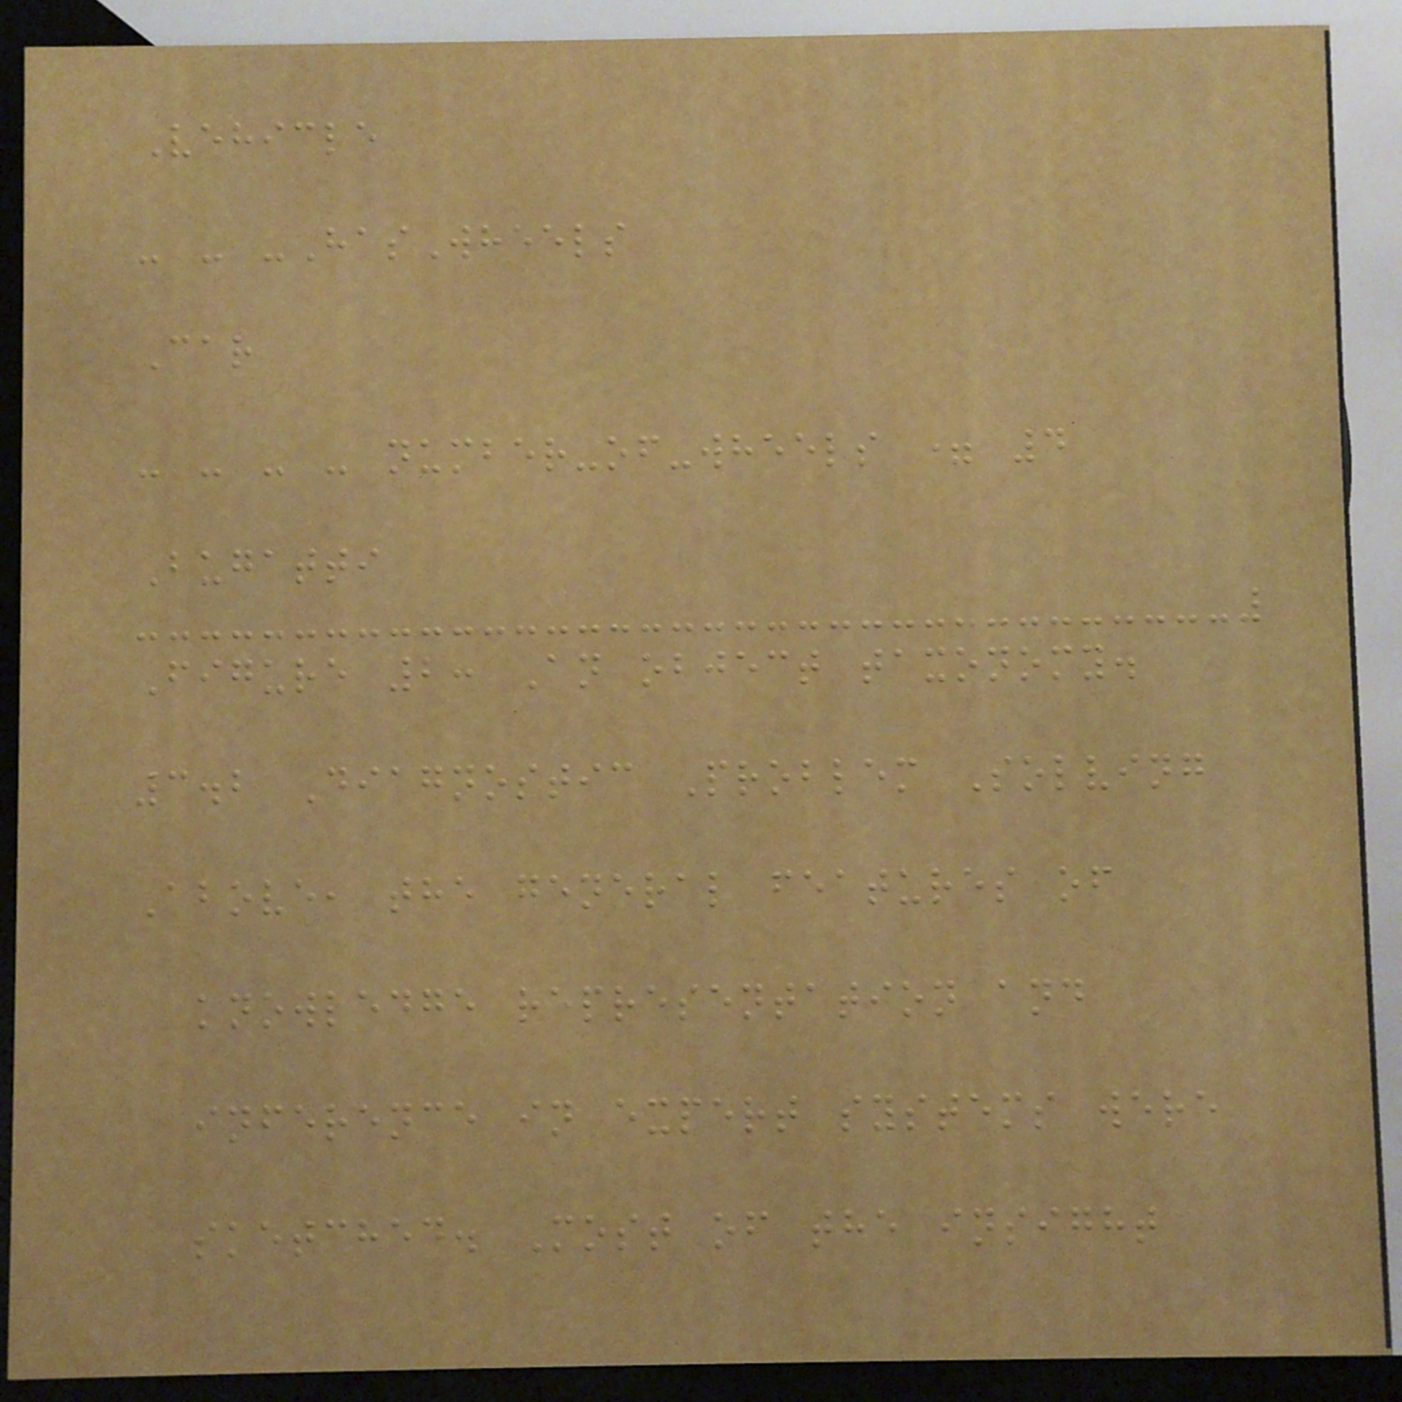Vehicle
- - -HasWheels
Car
- - - - number-of-wheels = 4
Bugatti
Figure 2: An object taxonomy.
3.2 Diagnostic Problem Solving
Above, the general features of
knowledge representation and
inference in expert systems were
sketched. Most of the insight
